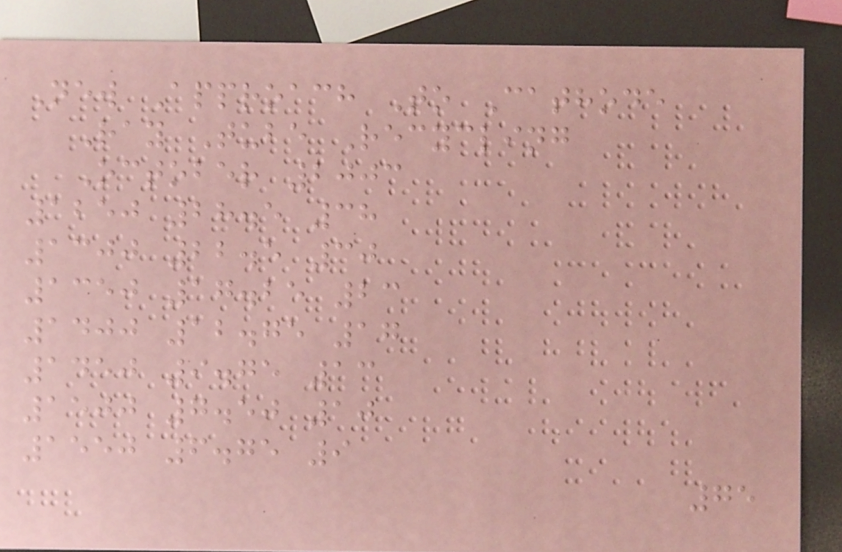New Approach To Cathode
Ray Tube Recycling
October 2003
1250 28.5 38
1300 22.5 30
1350 17.25 23
1400 12.75 17
1450 9.75 13
1500 7.50 10
1550 6.75 9
75
